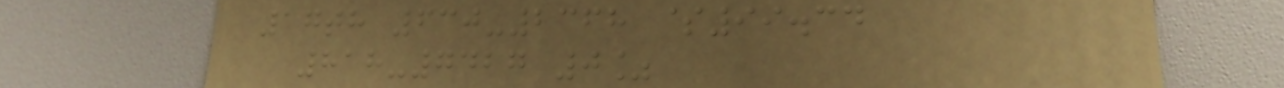17th 630-2368 $99.34
818-7427 0%
